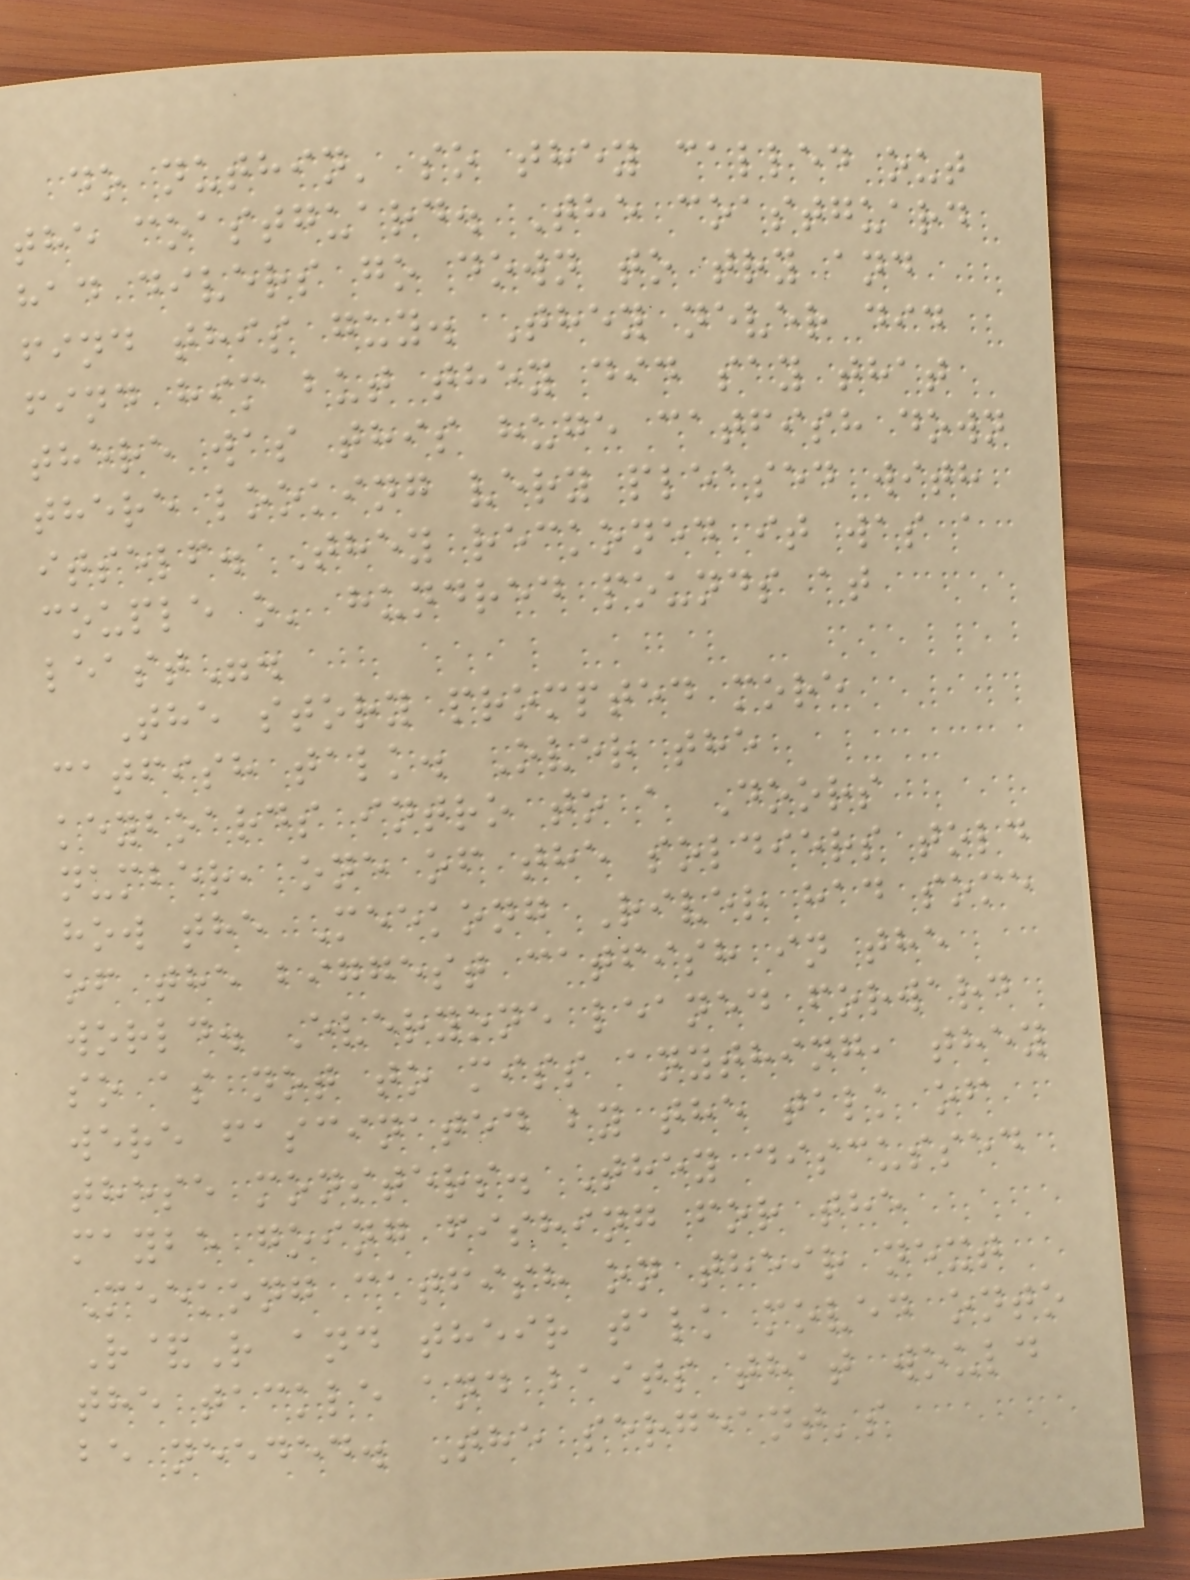do nuthin' so they called out
the coastguard. The coastguard
had divers go down to try and
find this guy. They never did
find him but they did say that
there was this huge catfish down
there looking very pleased with
itself. They reckoned it was a
couple o' hundred pounds at
least".
The story prompted more
catfish talk. Over the
keyboards intro to a Doors
number, one of the soldiers told
how the Meekong River had some
of the biggest catfish in the
world. Everyone leaned forward
so as not to miss anything, they
were fascinated by the talk of
these monsters. They discussed
maybe going fishing for the
Meekong catfish on their next
R&R and their talk moved onto
the tackle and baits that would
be needed. The sergeant's
